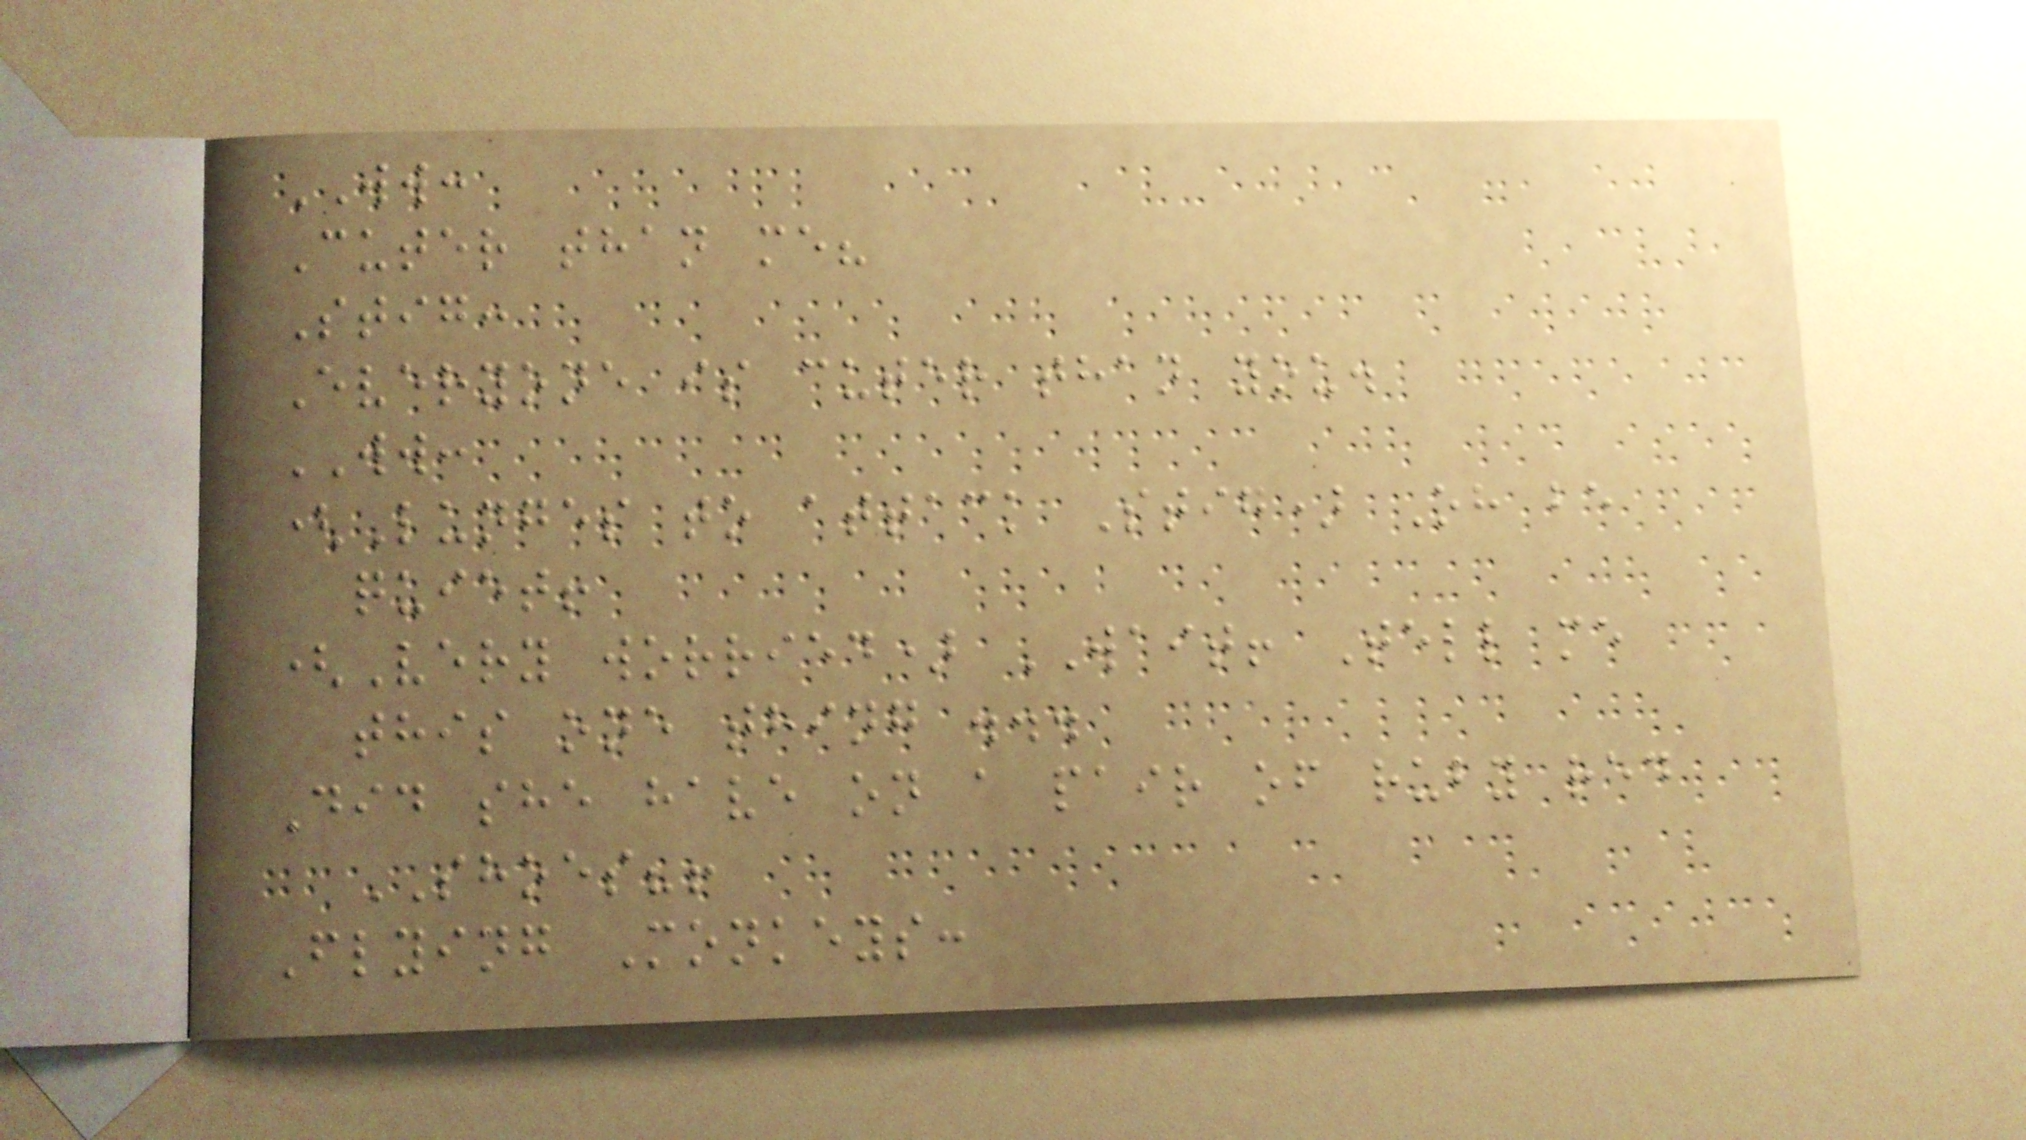WW:
Cuter than me?
Stig:
Everyone is cuter than you.
WW:
(Lunges to attack Stig) Oh be
quiet!
(Very worried) WAIT! Tell me
this one thing ...
Did she have on a pair of ruby red
SHOES?!
Flying Monkeys:
